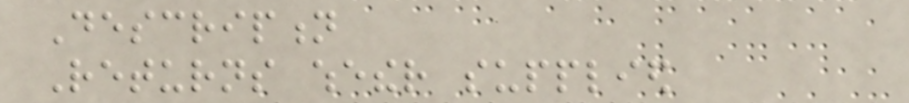Description
Returns whether supplied
